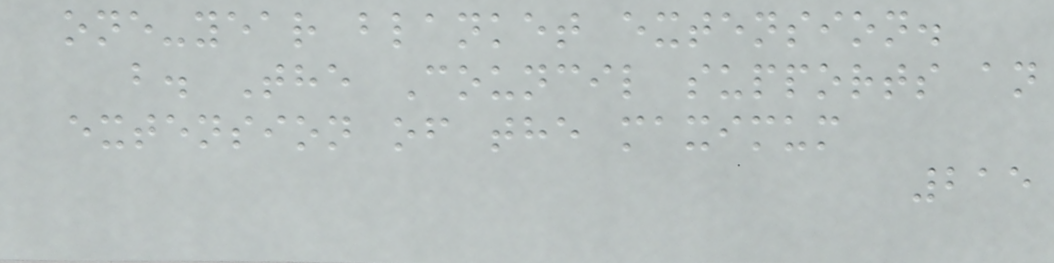one-year blanket extension.
b. The Council supports an
extension of the maximum
215
